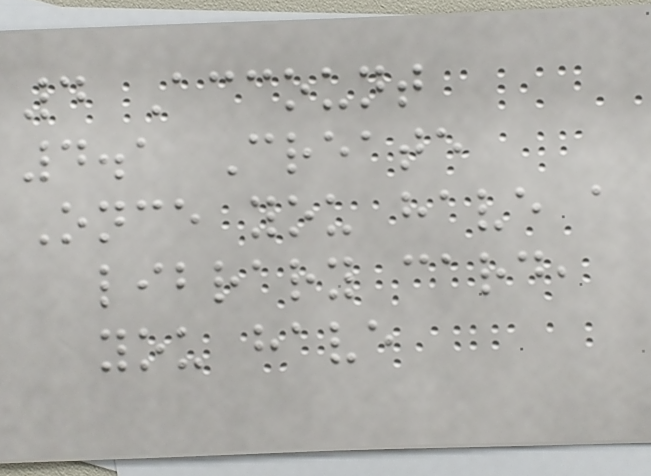4 Account
4.1 Create
Once you have a
library card,
you have
